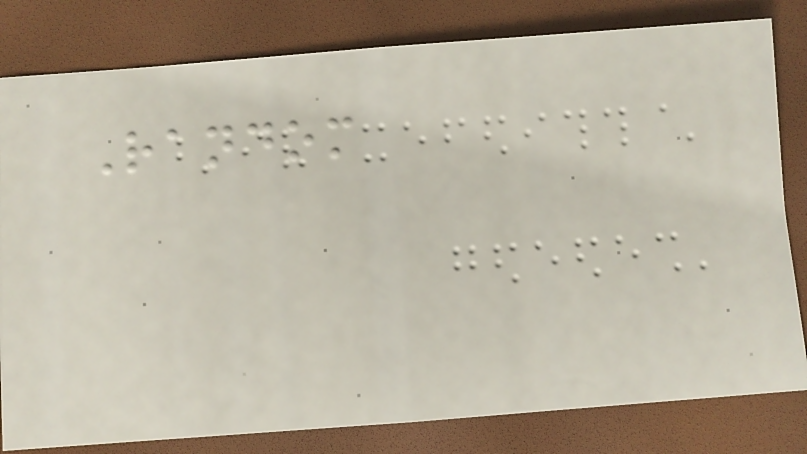Random
